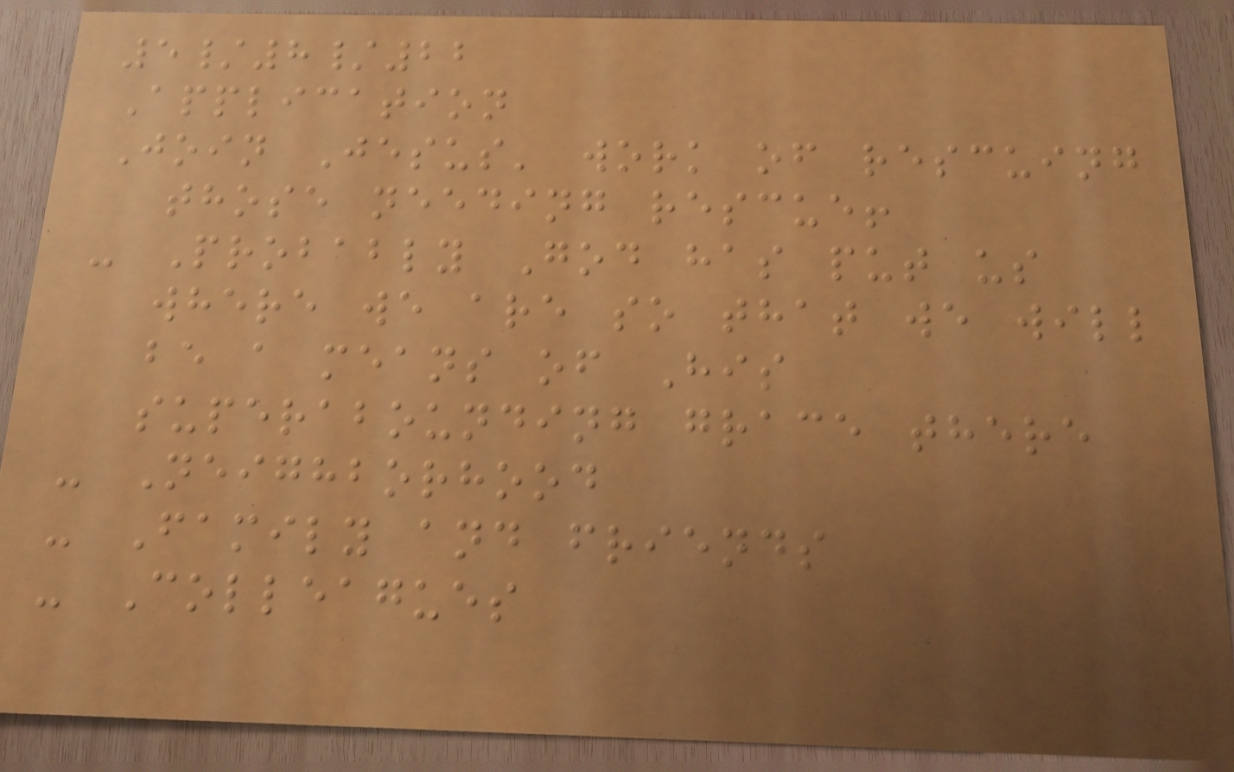5/8/22
Application
Join Jesus' work of rescuing
those needing rescue!
- Probably God has put us
where we are so that we will
be a means of His
superabounding grace there
- Neighborhood
- Family and friends
- Colleagues
